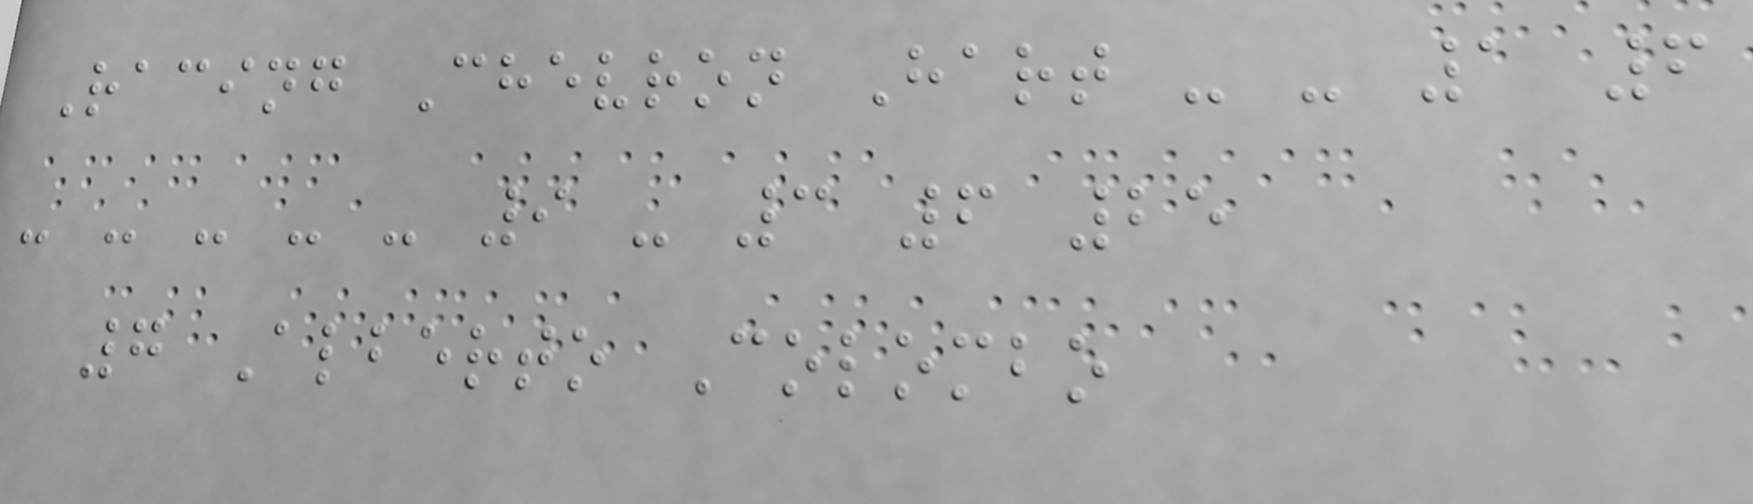Racing Chevron Hart - - 1 6
- - - - - 9 - 3 6 25
7 Alberto Colombo
